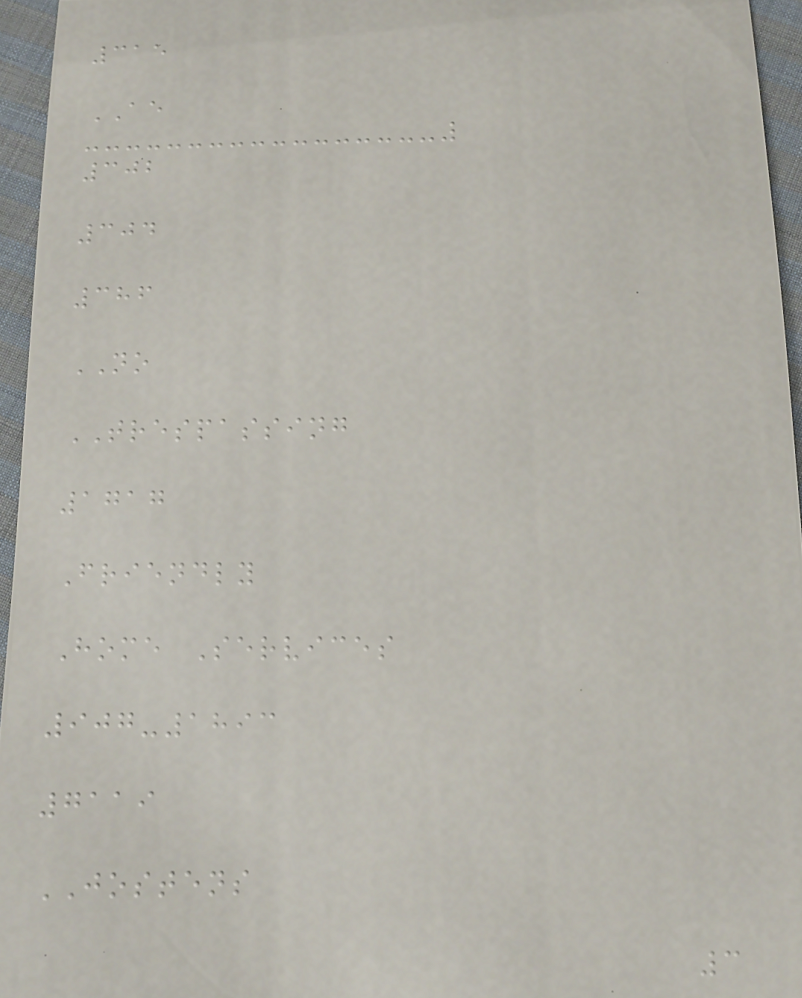315
AE
302
304
386
NO
TRESPASSING
1717
Friendly
Home Services
907-1893
7119
JOSTENS
3
